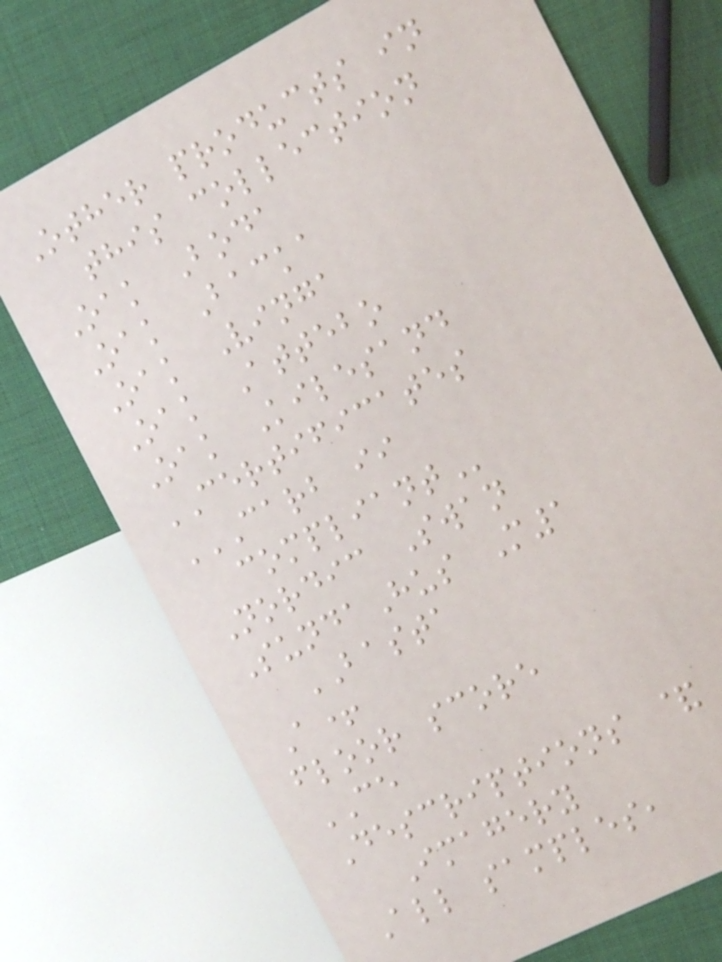Other products in
this collection
Oak Boda
Oak Backa
Oak Vinga
Oak Attebo
Oak Kilesand
CERTIFICATES
CARB II
COMPLIANT
Nordic Swan
SundaHus M1
BASTA
A+
floor score
CE
Descriptions &
Imagery
All samples,
